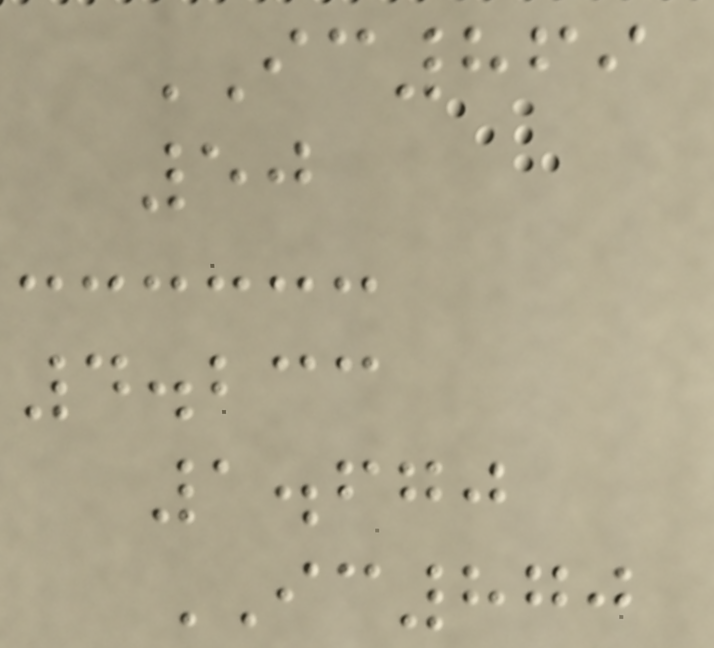IC869
50
4.233
1.670
IC870
